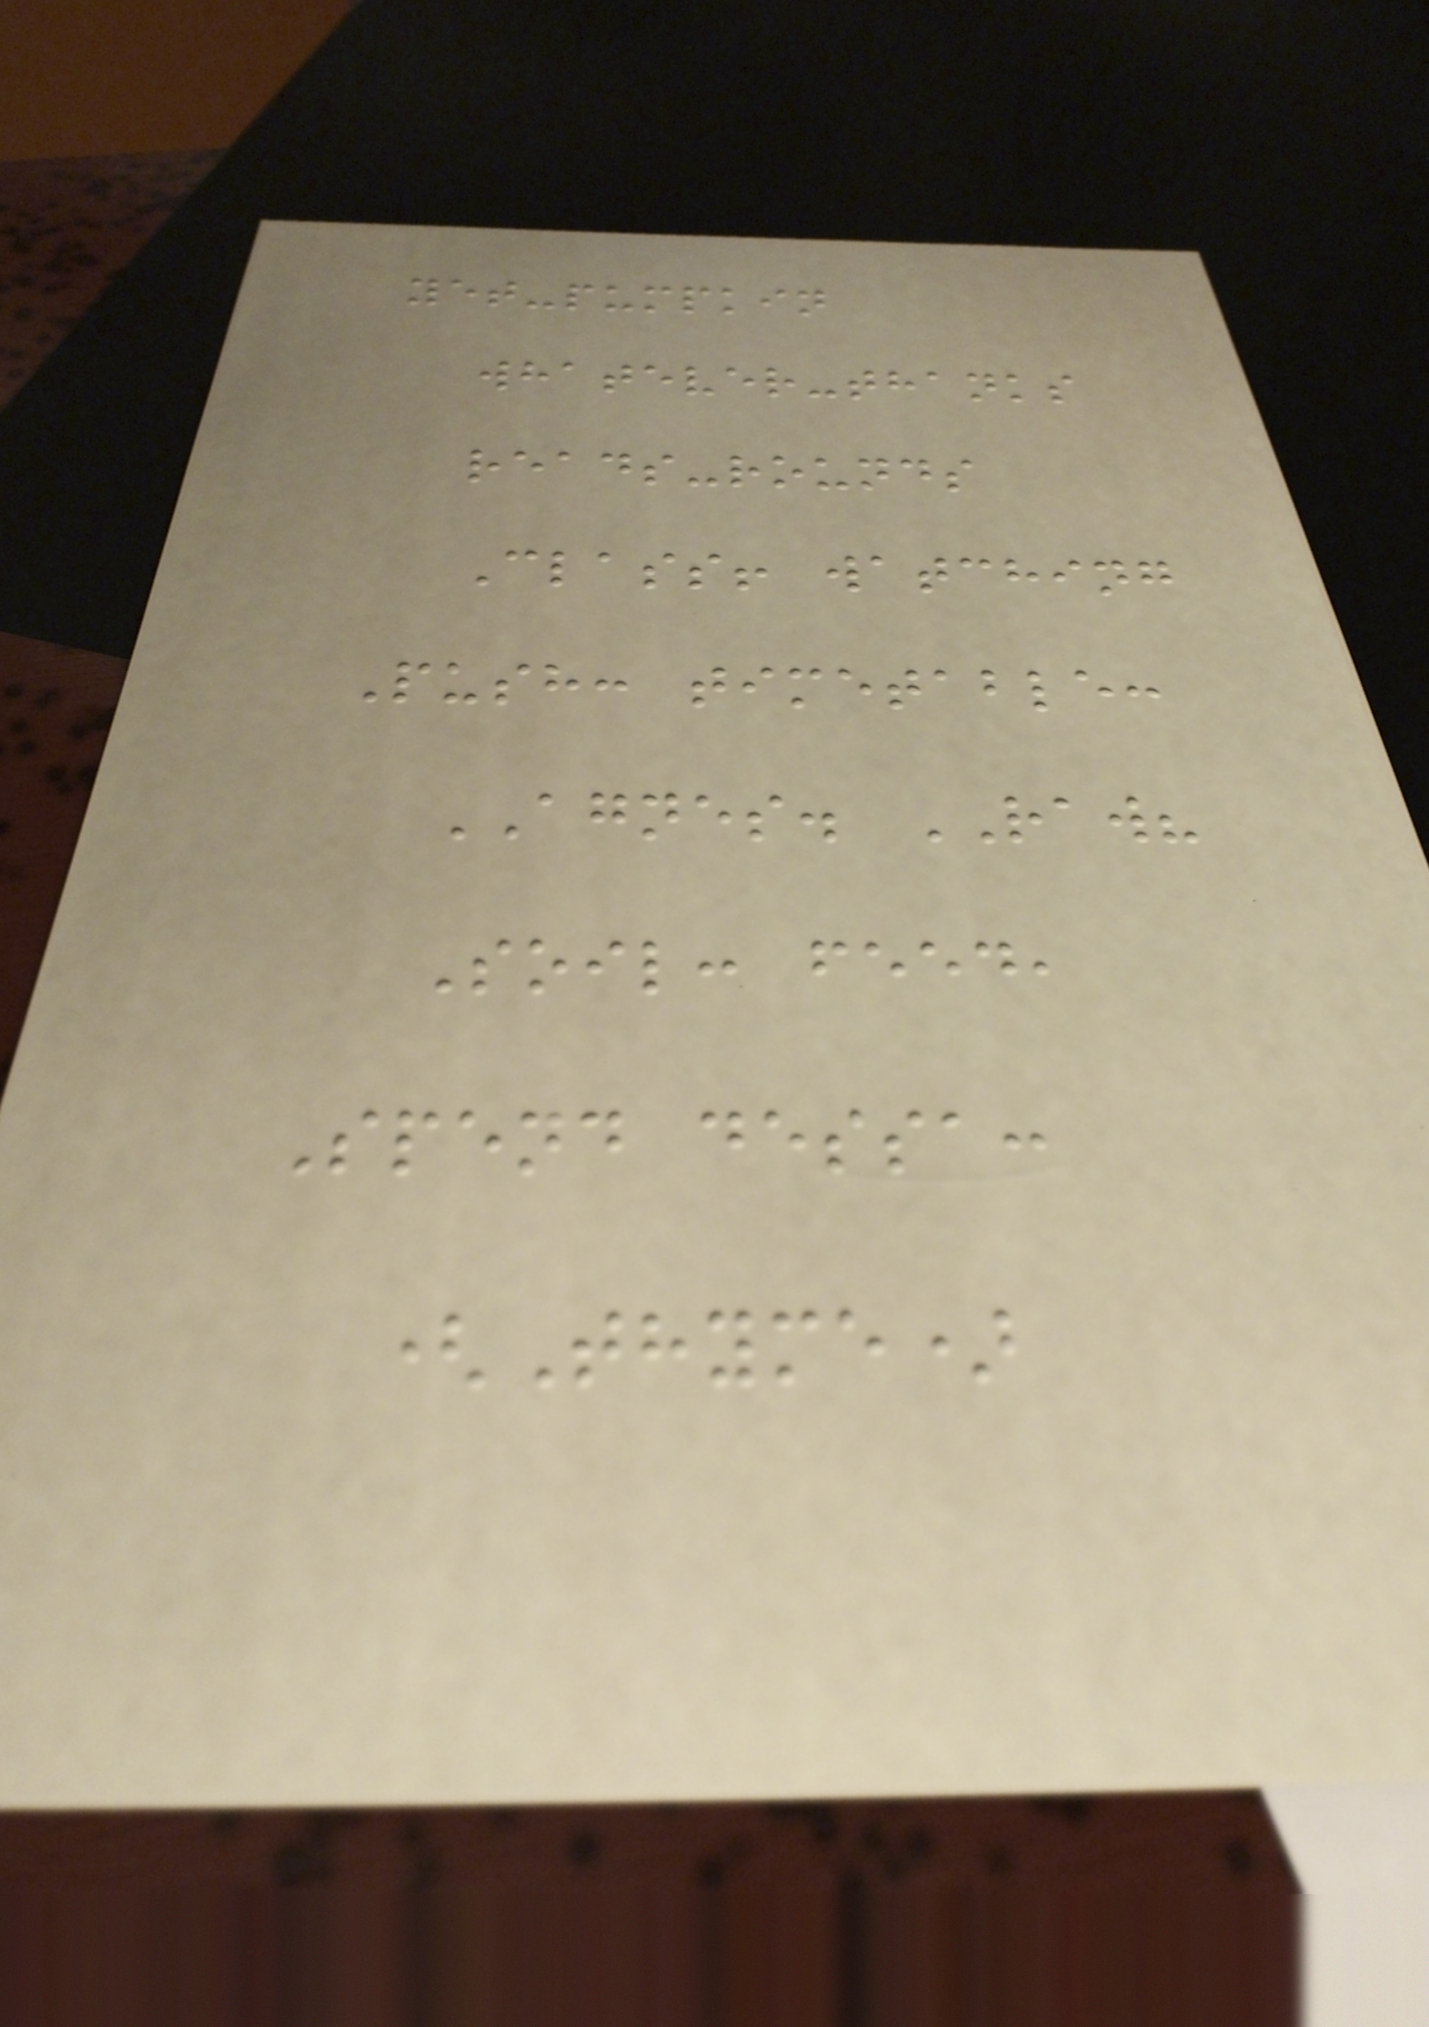yet-pumpkin
whatever-thanks
reads-rounds
Class! watching
Push: timetable:
AGNES. RAW?
Soil: feed,
Spend dessa:
(Thyme)
